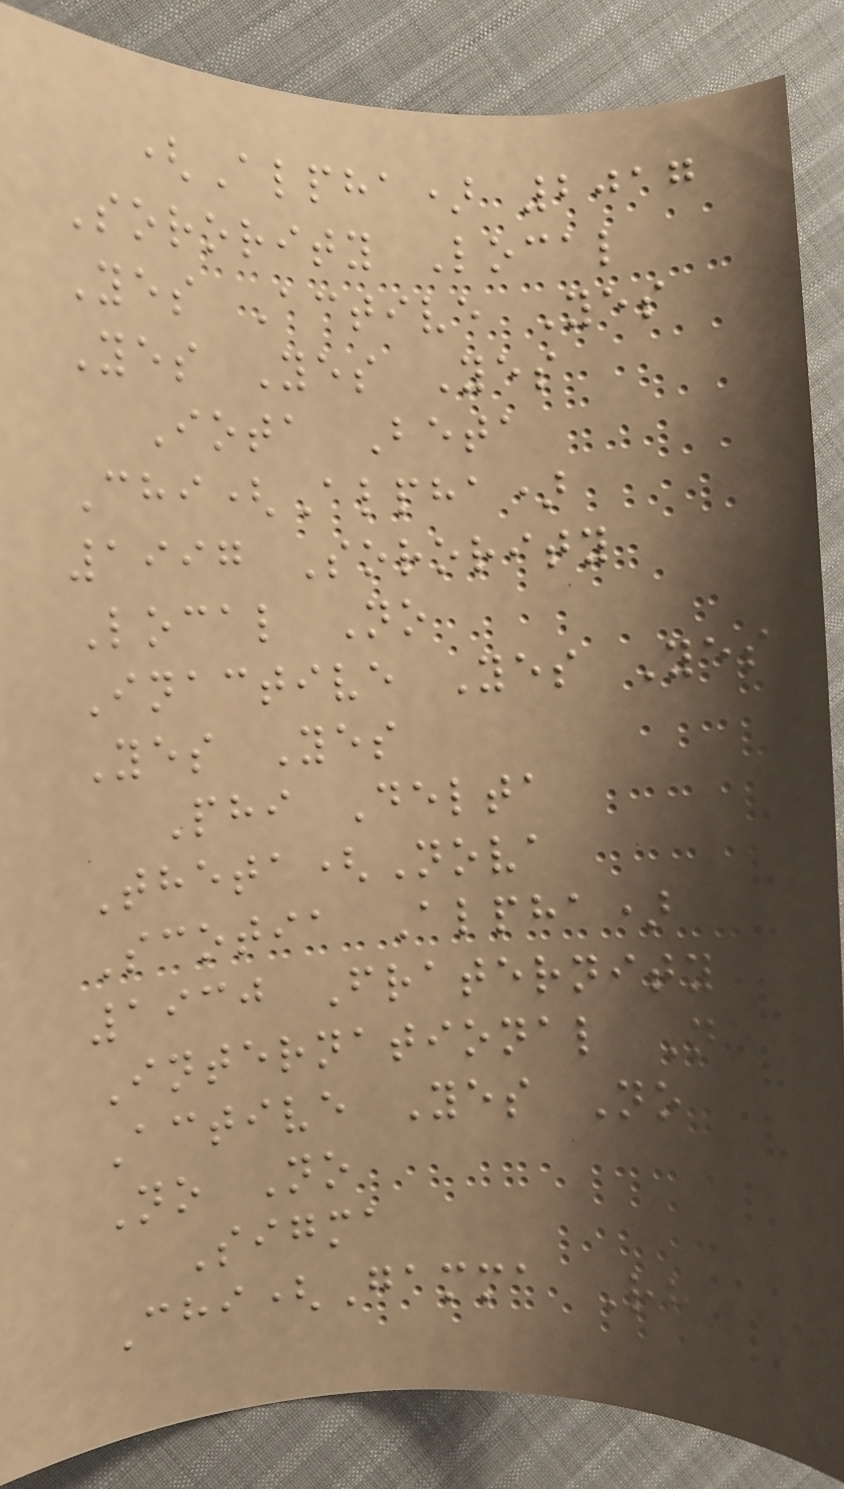(Alpha) 2017
Sorority Local
Yes Active Yes
Yes Yes Yes
Iota Beta
Chi(Alpha)
1997 Sorority
Local No
Inactive Yes Yes
Yes Yes
Phi Delta
Theta(Nova
Scotia Alpha)
1930 Fraternity
International No
Active Yes No
No No
Sigma
Chi(Gamma Rho)
